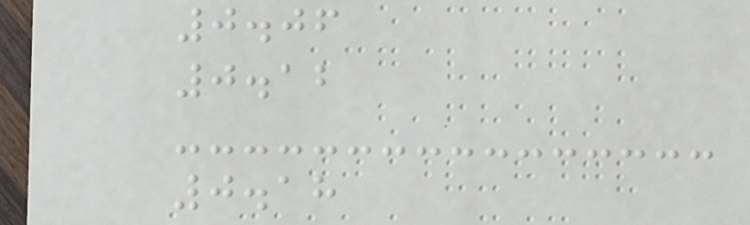0.06
0.12
0.18
